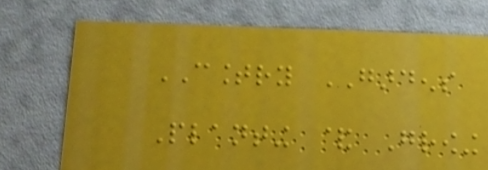COUNTRY GARDENS
Planting & Growing
